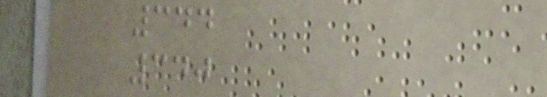344
340
